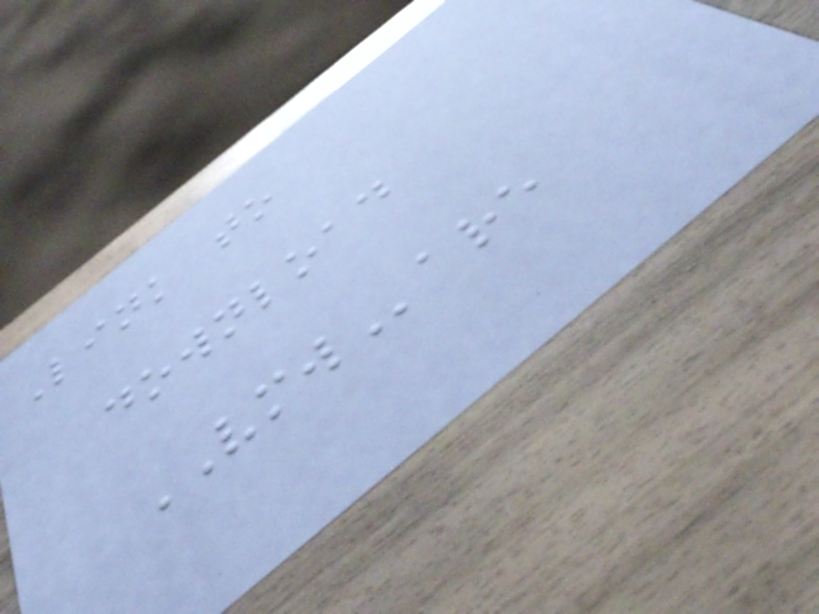Link to
download
VMWare
